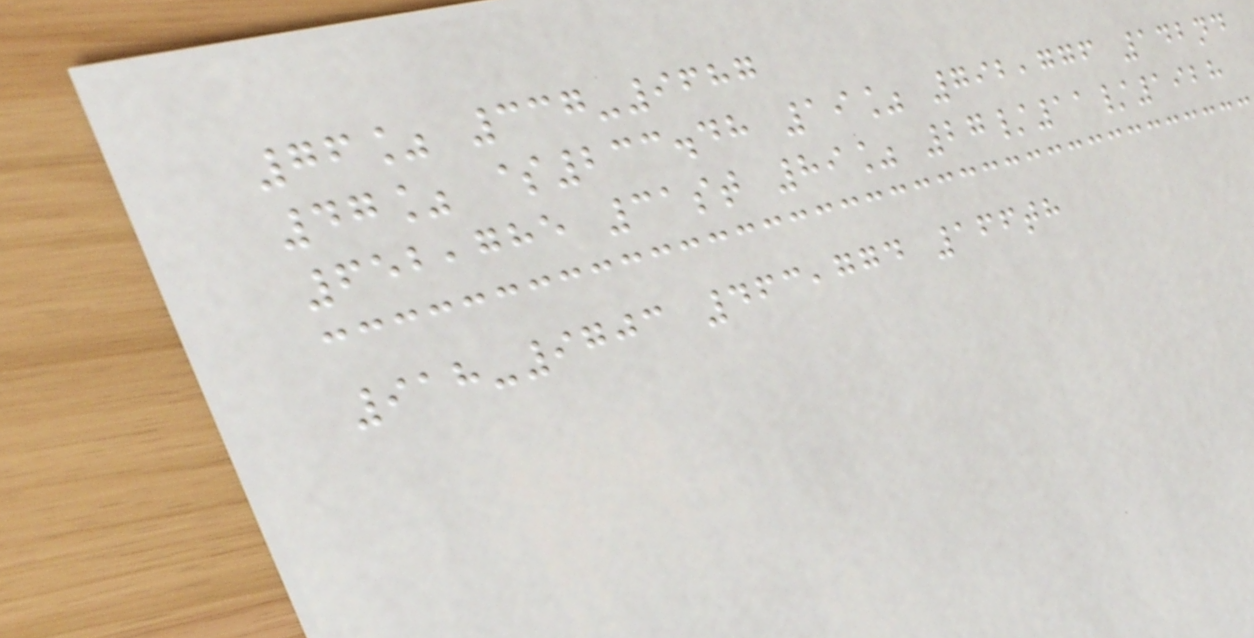76% 337-9687
47% $233.48 19% 792,776 142nd
652,785 31st 89% 27/11/1928
918-9703 463,774 166th
